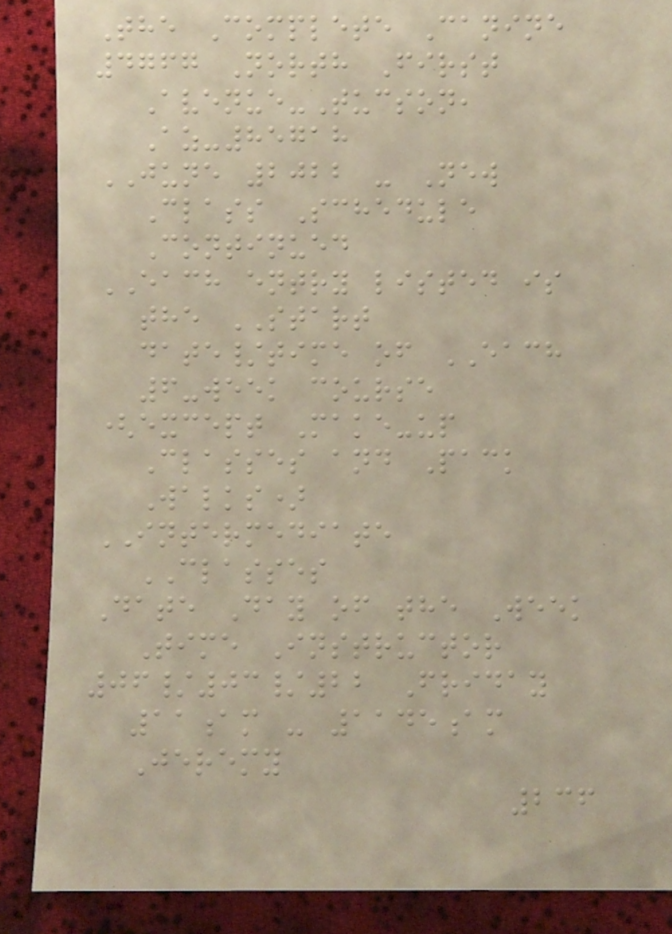The Complete Canine
4767 North First
Avenue-Tucson,
Az-85718
JUNE 2022 - New
Class Schedule
Continued
EACH entry listed is
the START
date/time of EACH
6-week course
(except Make-up
Classes and Pack
Walks)
INTERMEDIATE
CLASSES
Date Day of the Week
Time Instructor
06/03/22 Friday
11am - 1145am
Jeremy
236
